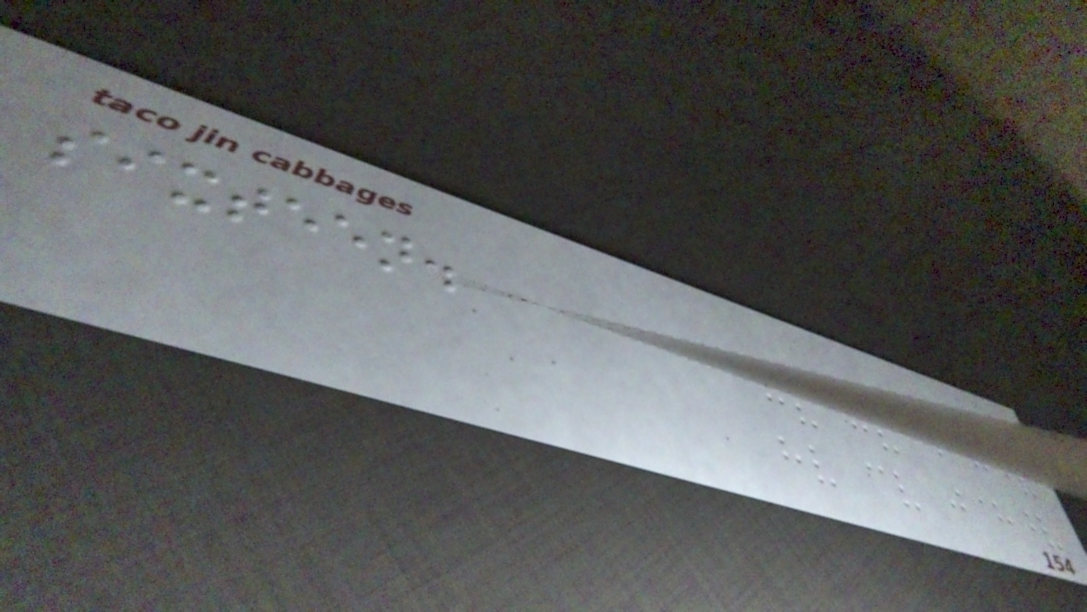sixteen.
